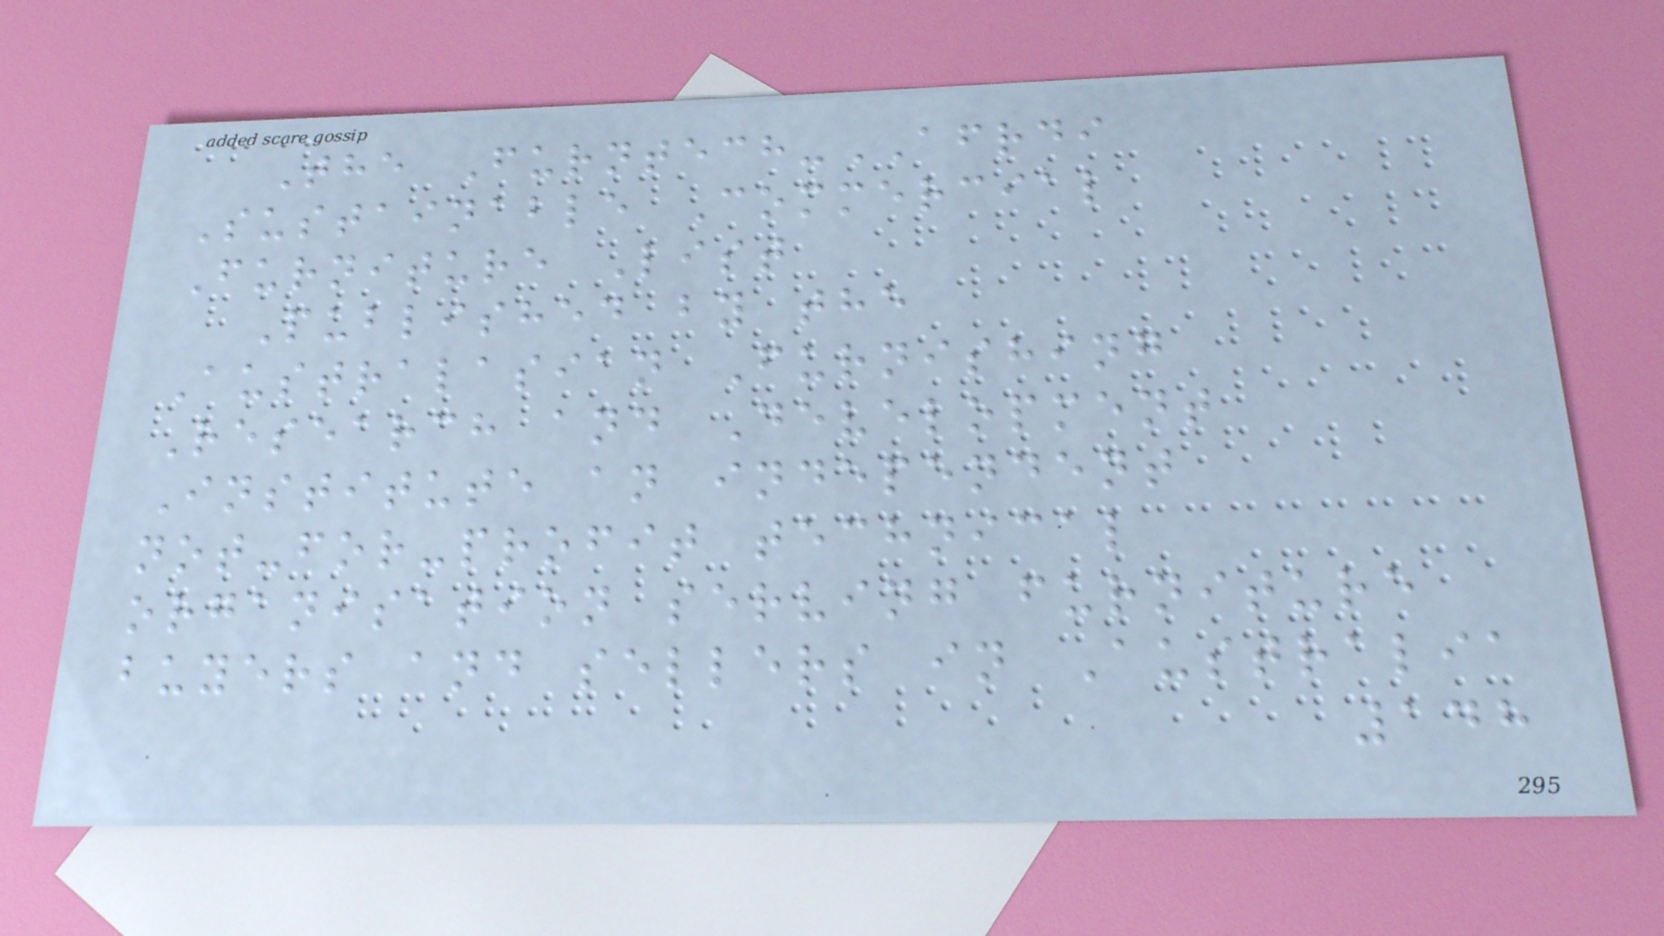The Furntech-AFRDI
Sustainable Commercial
Furniture List
Published by the
Australasian Furnishing
Research and Development
Institute an independent
not-for-profit technical
organisation serving furniture
buyers and sellers in Australia
148
